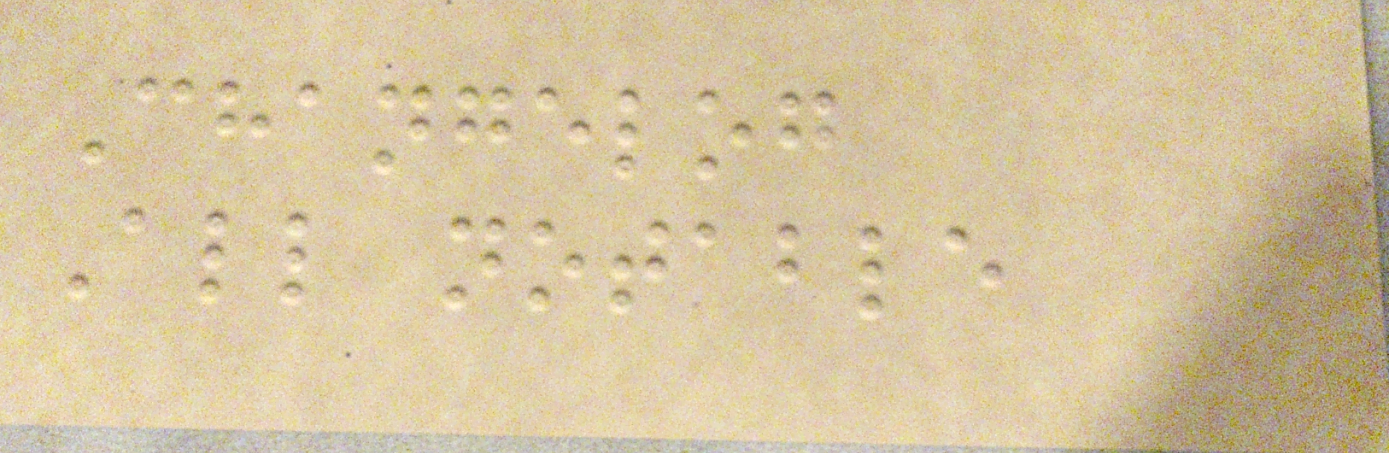Changelog
All notable
